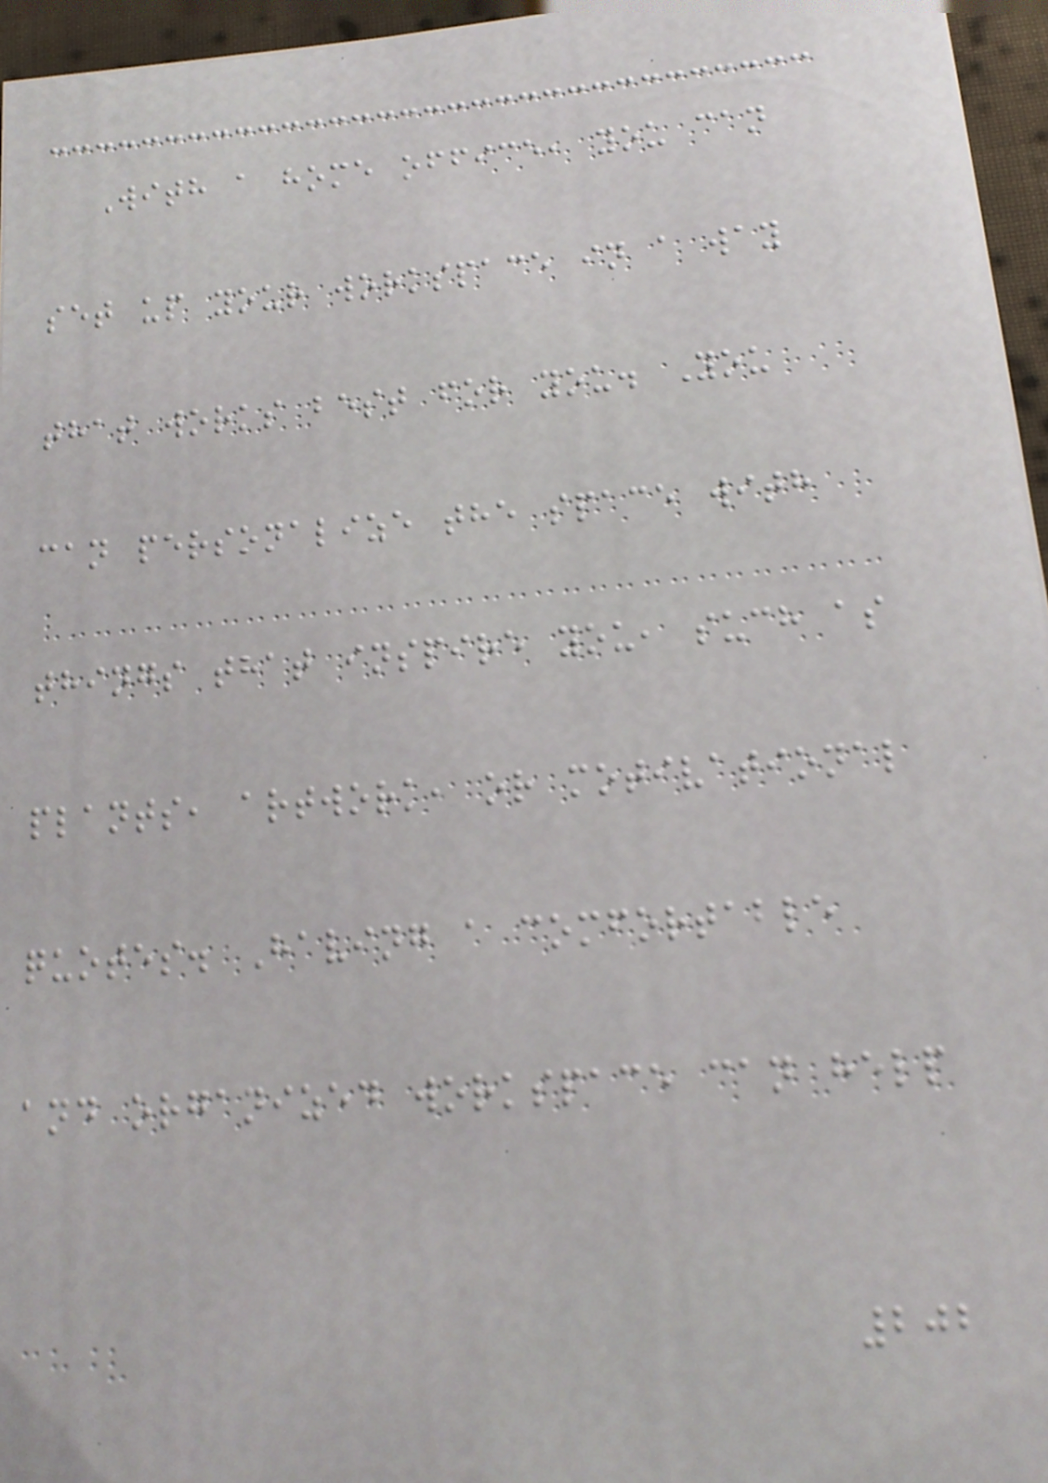With a home office, you can
set up your workspace in a way
that works best for you. You
can personalize the space with
things that inspire you, such as
plants, artwork, or motivational
quotes. Having a comfortable
and organized workspace can help
202
